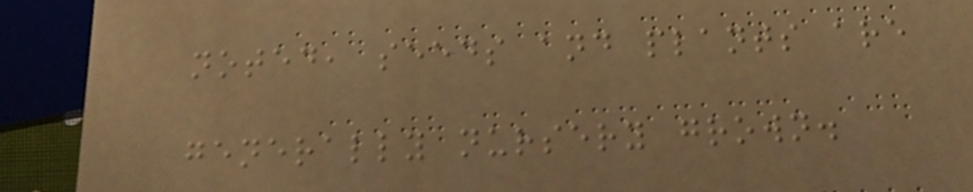noted, seeds and plants are
generally nursery grown.
